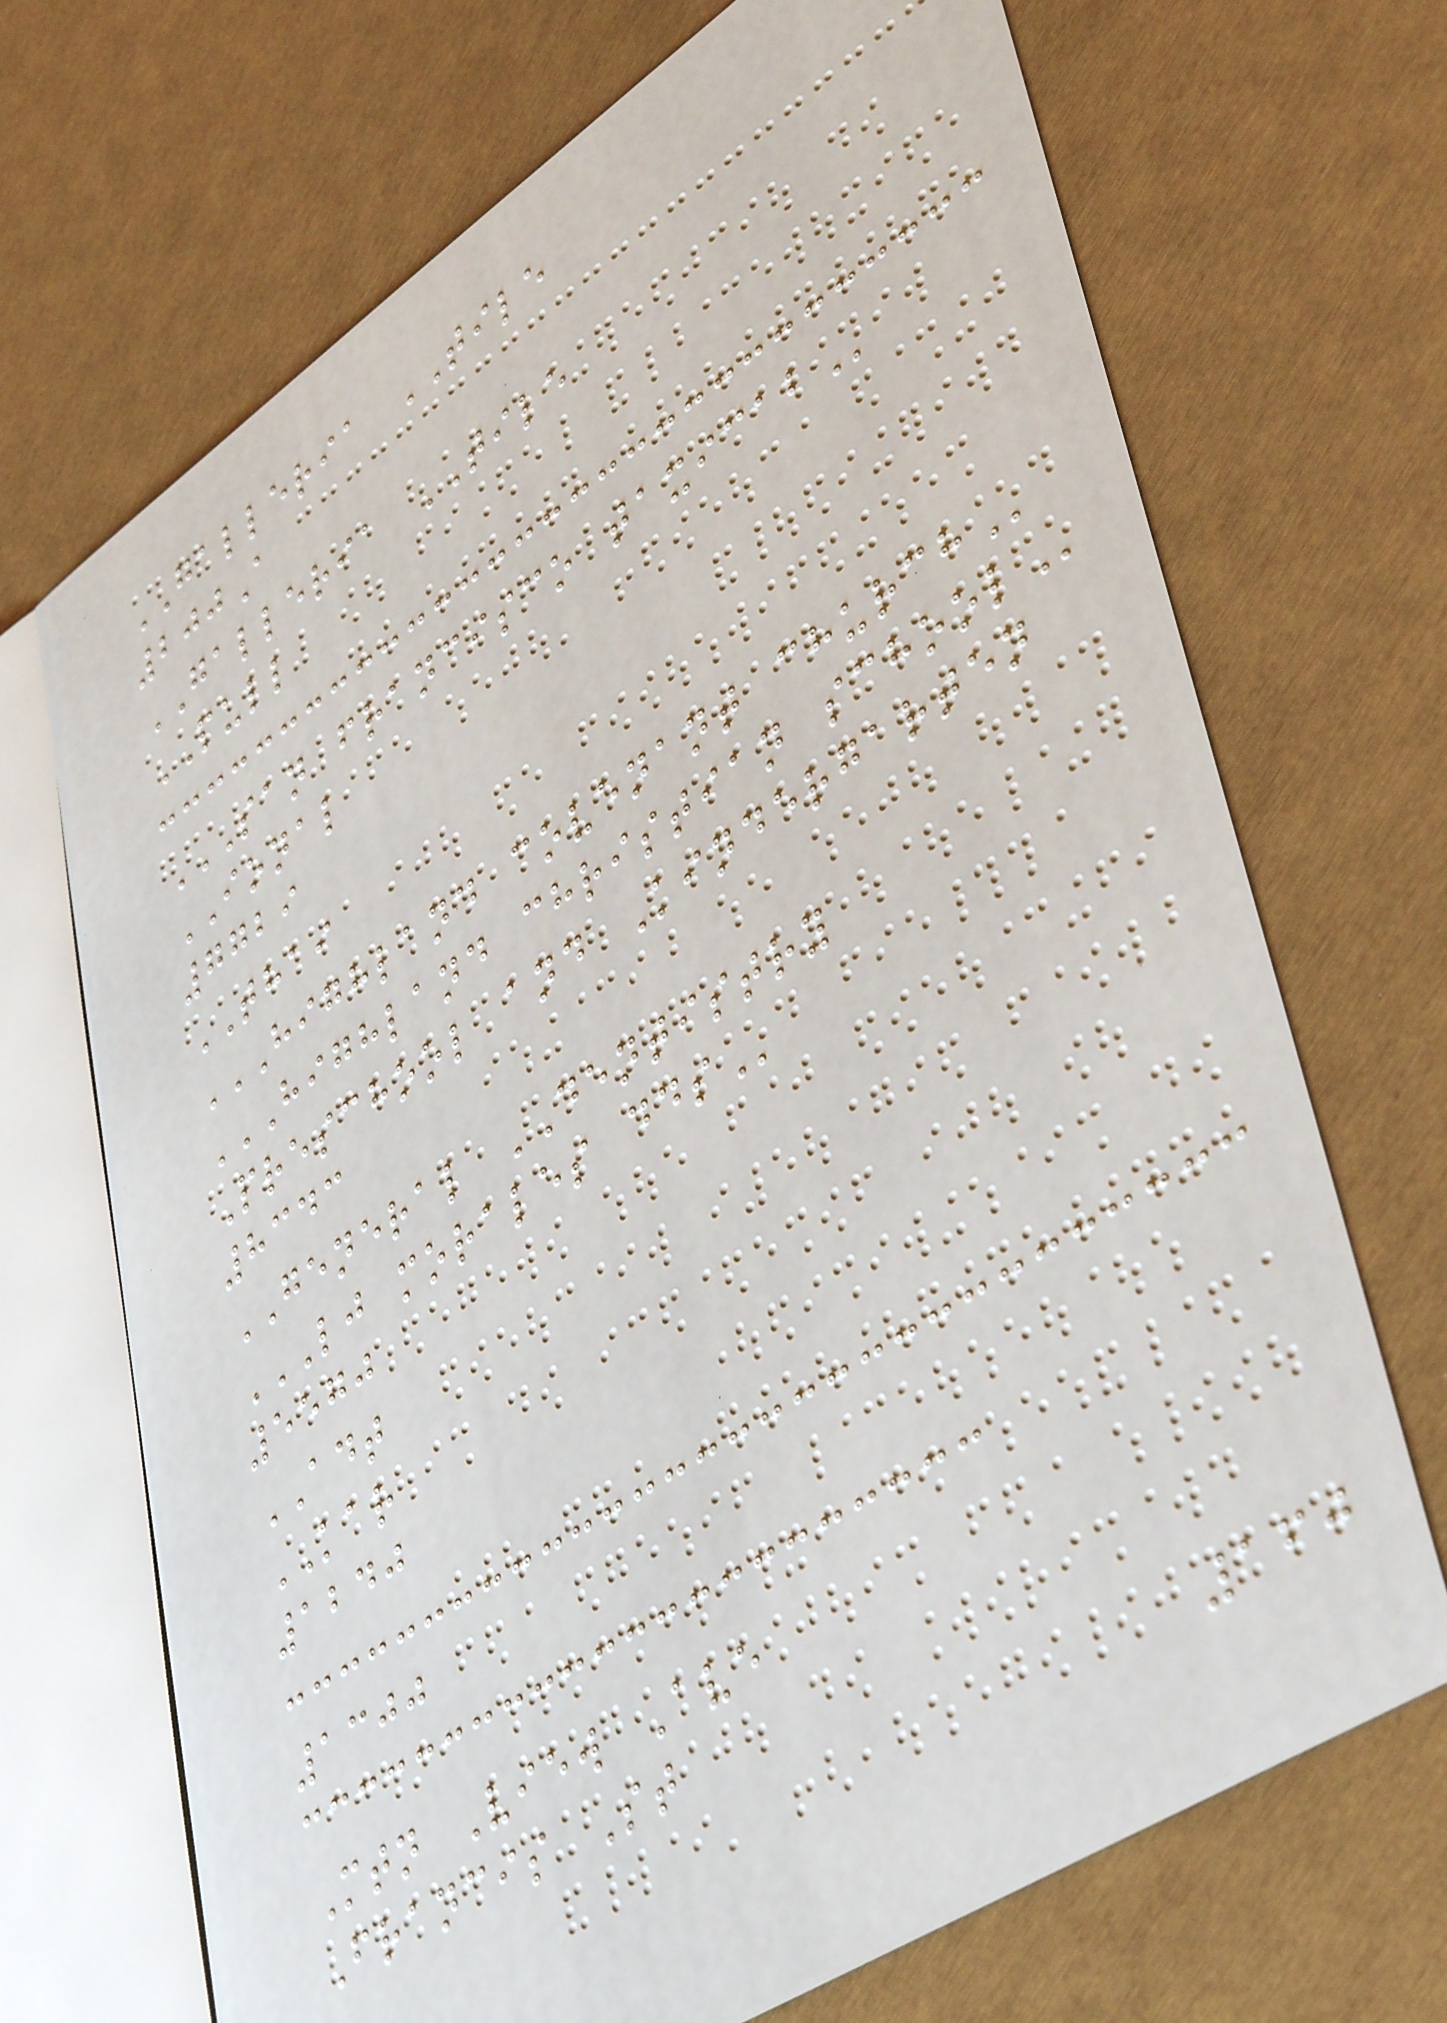GALLERIA TILE
200A
GALLERIA TILE
PULL
SAN FRANCISCO TAXICAB
IONAL
7729
THAI
HIGHLAND COVENANT CHURCH
HIGHLAND CHRISTIAN SCHOOL
Preschool and Kindergarten
8343
GENERAL DENTISTRY
LJ MORALES DDS
5570
ADT
KAR
1240
1300
Mtn View Ave
Francis St
160
